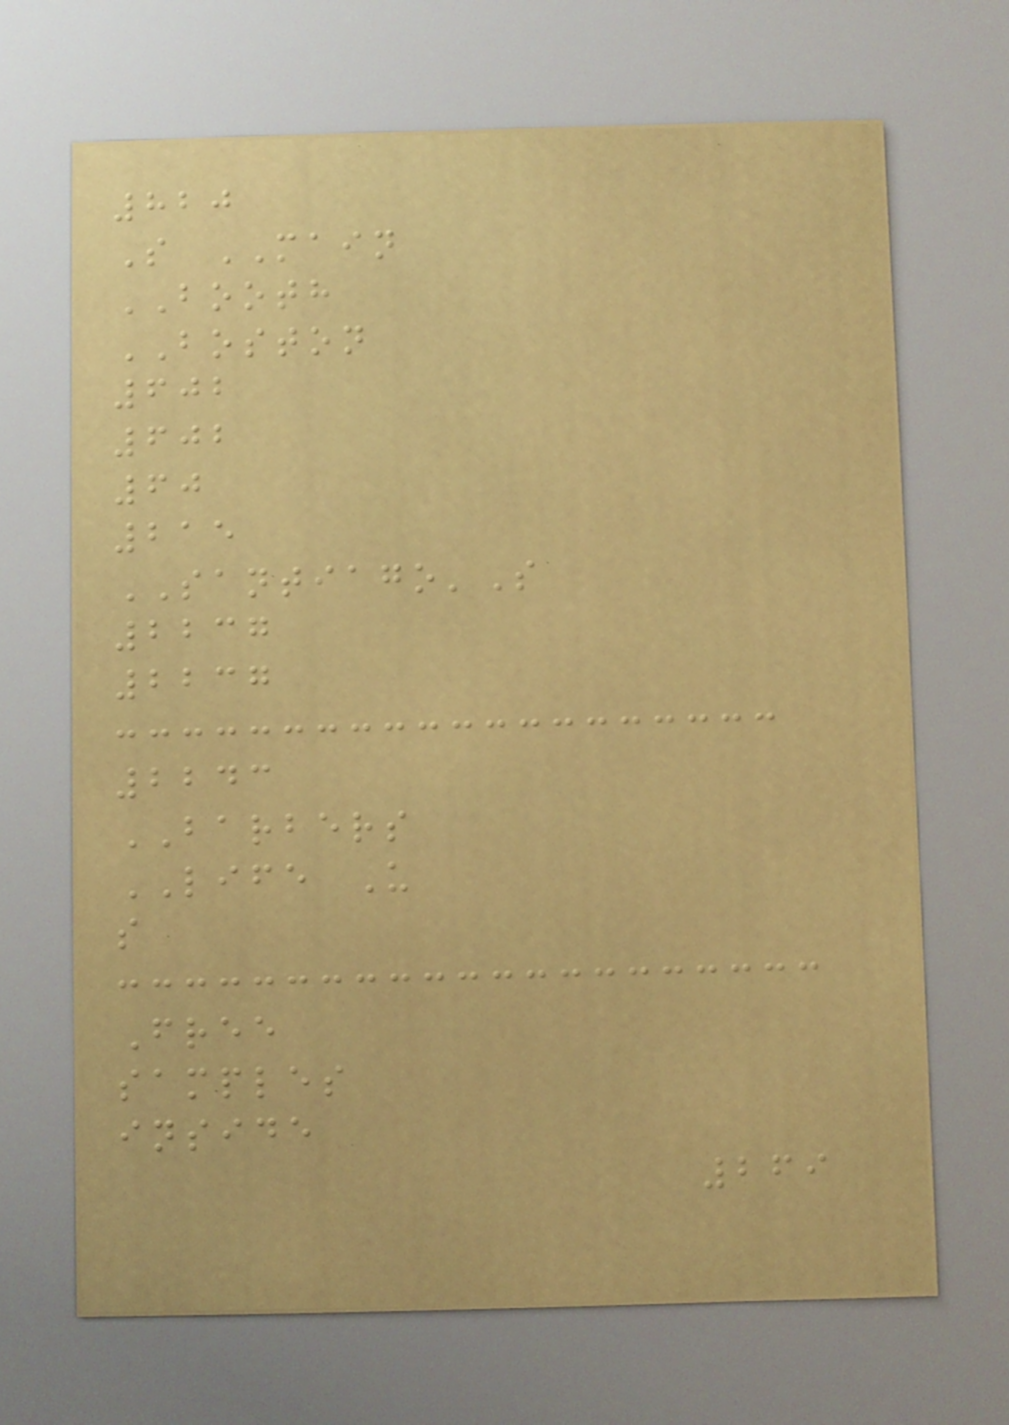820
S MAIN
BOOTH
BOSTON
602
602
60
215
SANTIAGO'S
2237
2237
2243
BARBERS
LIFE U
s
Free
samples
inside
269
